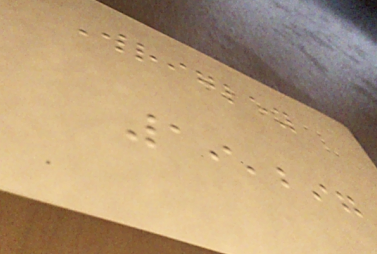Wrigley
19,297
